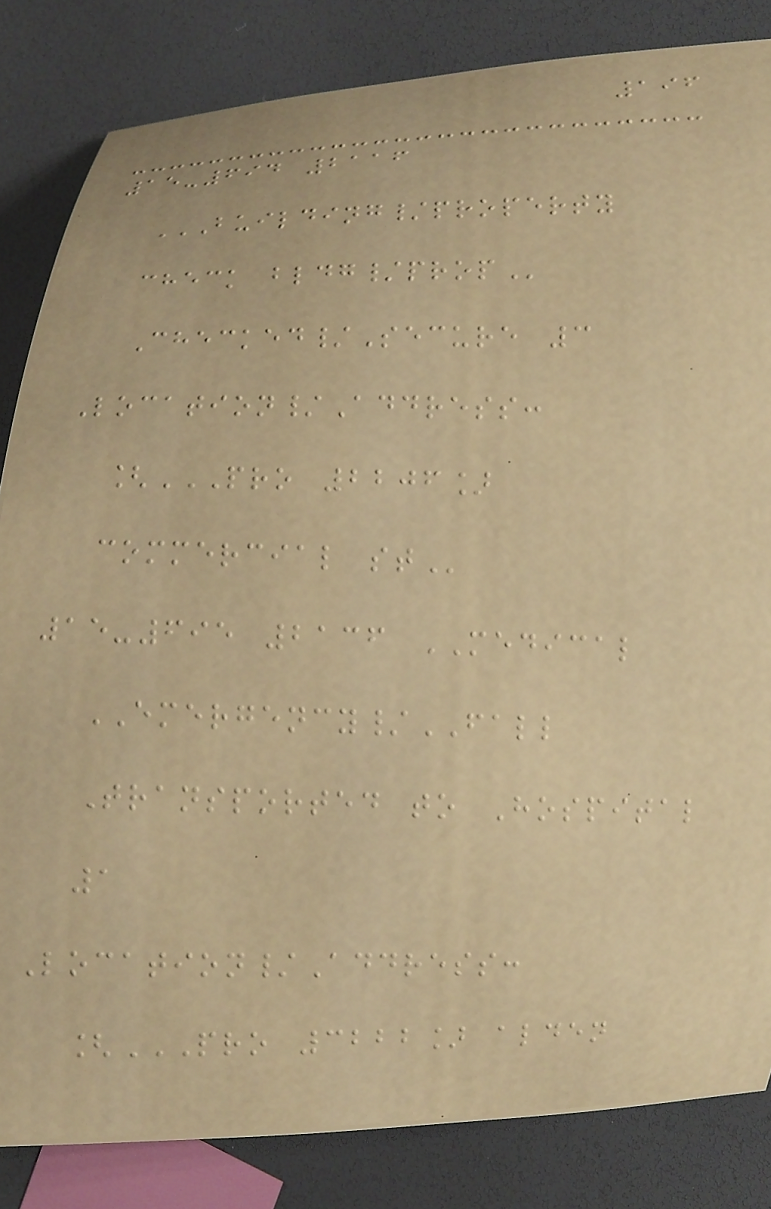196
15-694 2116
BUILDING/PROPERTY
CHECK BLDG/PROP
Checked/Secure 3
Location/Address:
[PRO 2206]
COMMERCIAL ST
15-695 2136 MEDICAL
EMERGENCY/FALL
Transported to Hospital
1
Location/Address:
[PRO 3222] ALDEN
